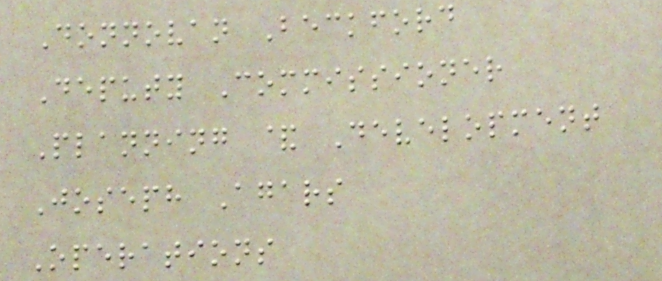Donnovan Beckford
Deputy Commissioner
Planning & Development
Joseph Agars
Operations
